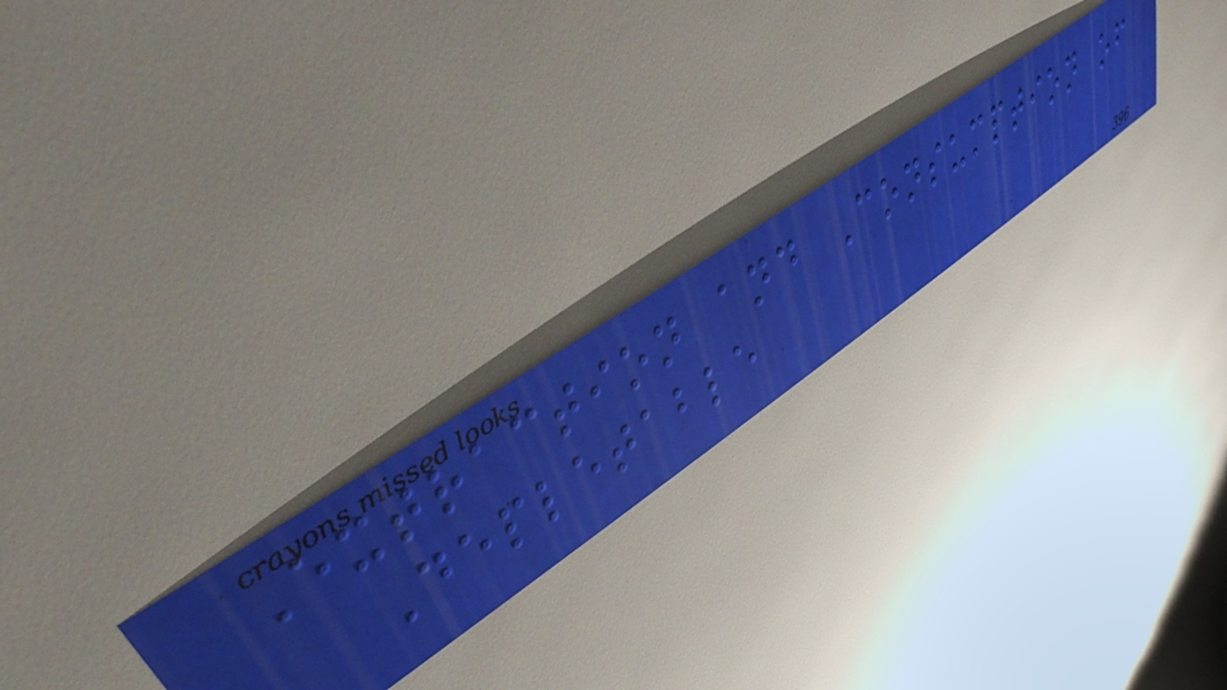Extraction and Consumption of
Depletable
